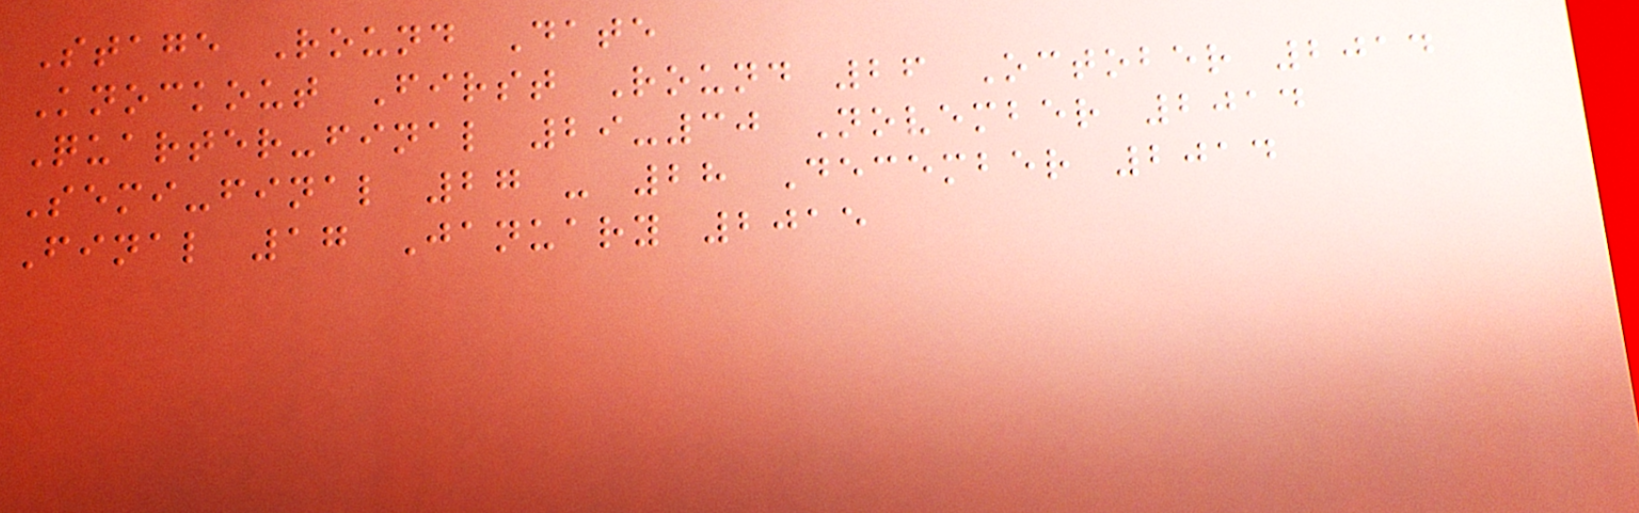Stage Round Date
Knockout First Round 26 October 2014
Quarter-final 29-30 November 2014
Semi-final 27 - 28 December 2014
Final 17 January 2015
